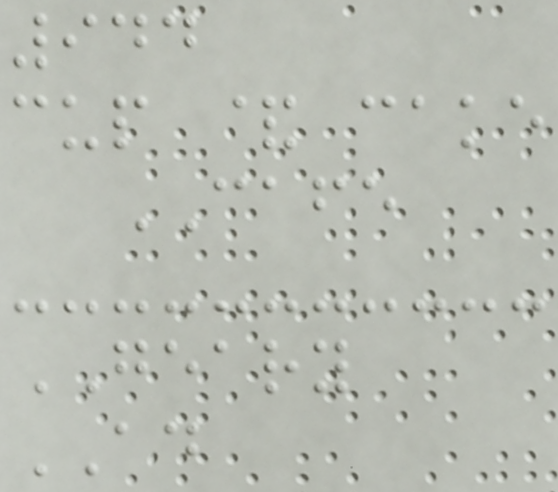944
cup & cake
CAFE
GEARY
AD
